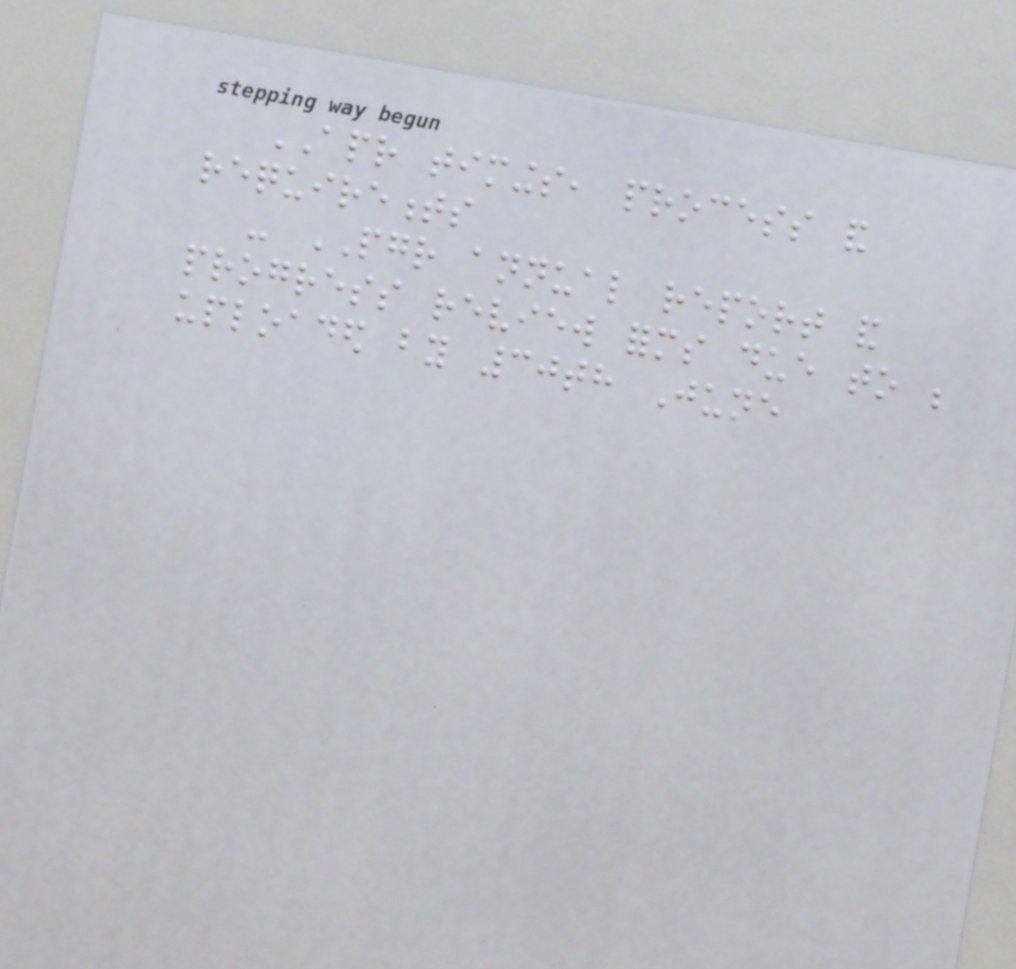APR timings, process and
requirements
- PGR annual report and
progress review forms due to be
uploaded by 30th June
